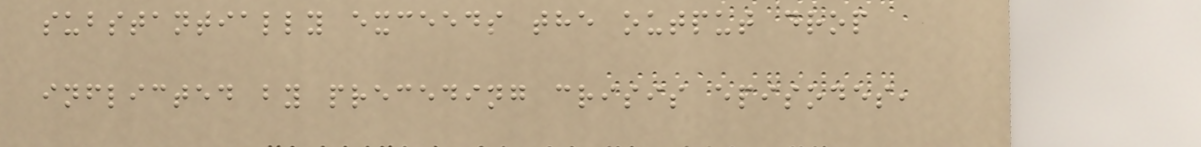substantially exceeds the output drop
inflicted by preceding crisis episodes,
